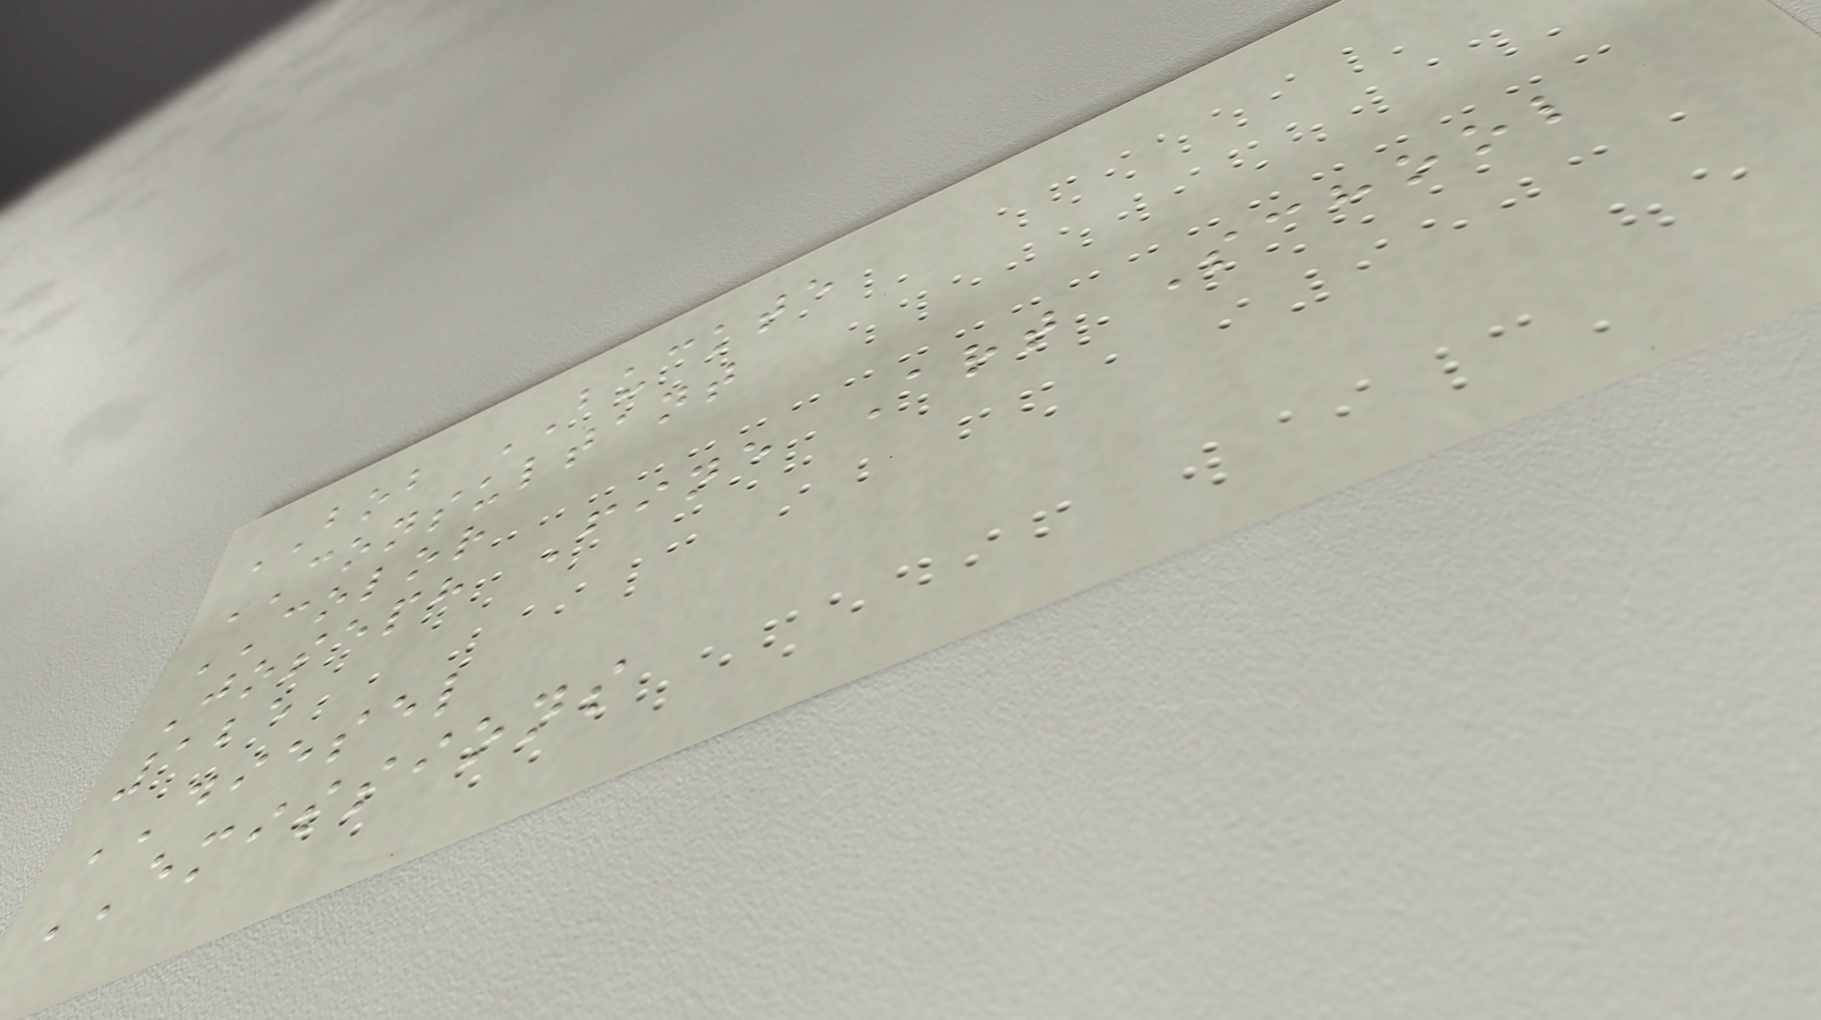BOB BUCKTE
CONSULTANT
COLOR
Joseph Fine Art School
125
DIESEL
EMISSIONS
